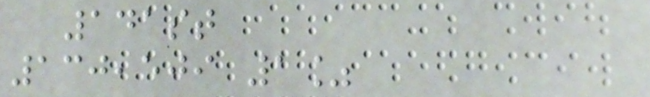141st
130,509 1%
